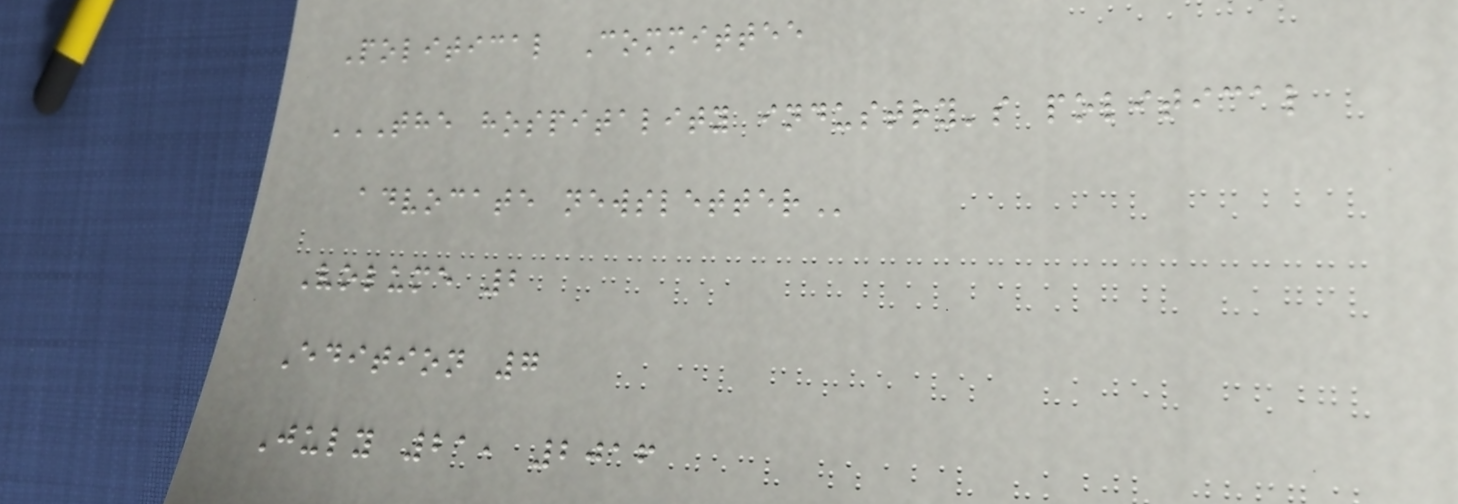Political Committee
THE HOSPITALITY INDUSTRY'S POLITICAL
ADVOCATE NEWSLETTER
Volume 2
Edition 7
July 21, 2016
